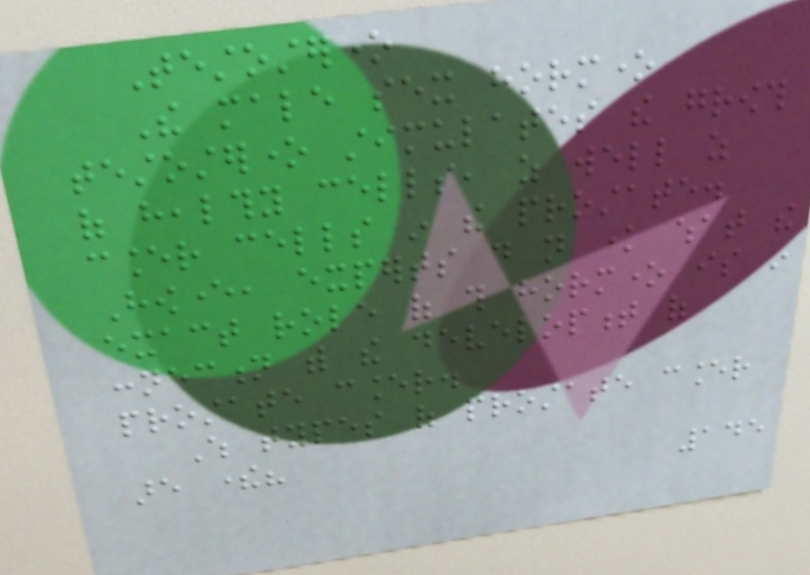Testosterone
The male sex hormone
testosterone stimulates the growth
of healthy cells, as well as
cancer cells in the prostate.
However, experts do not know what the
exact role of this hormone is in
connection with the development of
prostate cancer.
Which types of prostate cancer
are there?
145
